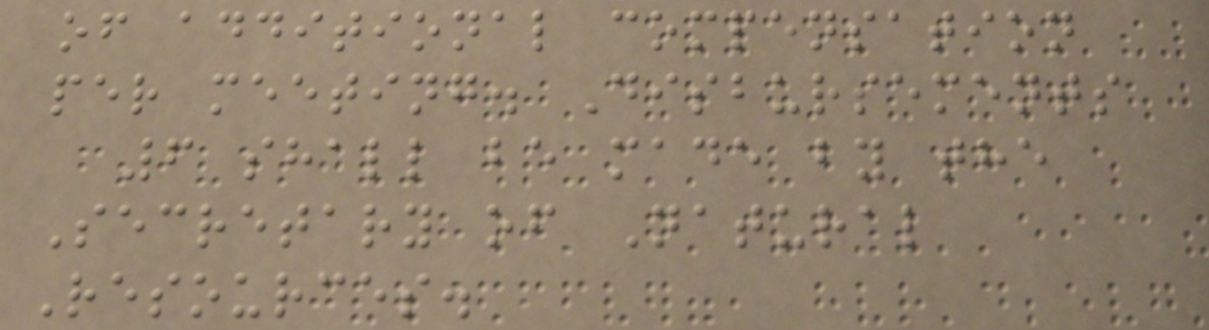of additional compensation
per meeting. Disbursements
6 shall be made by the
Secretary of Natural
Resources.
